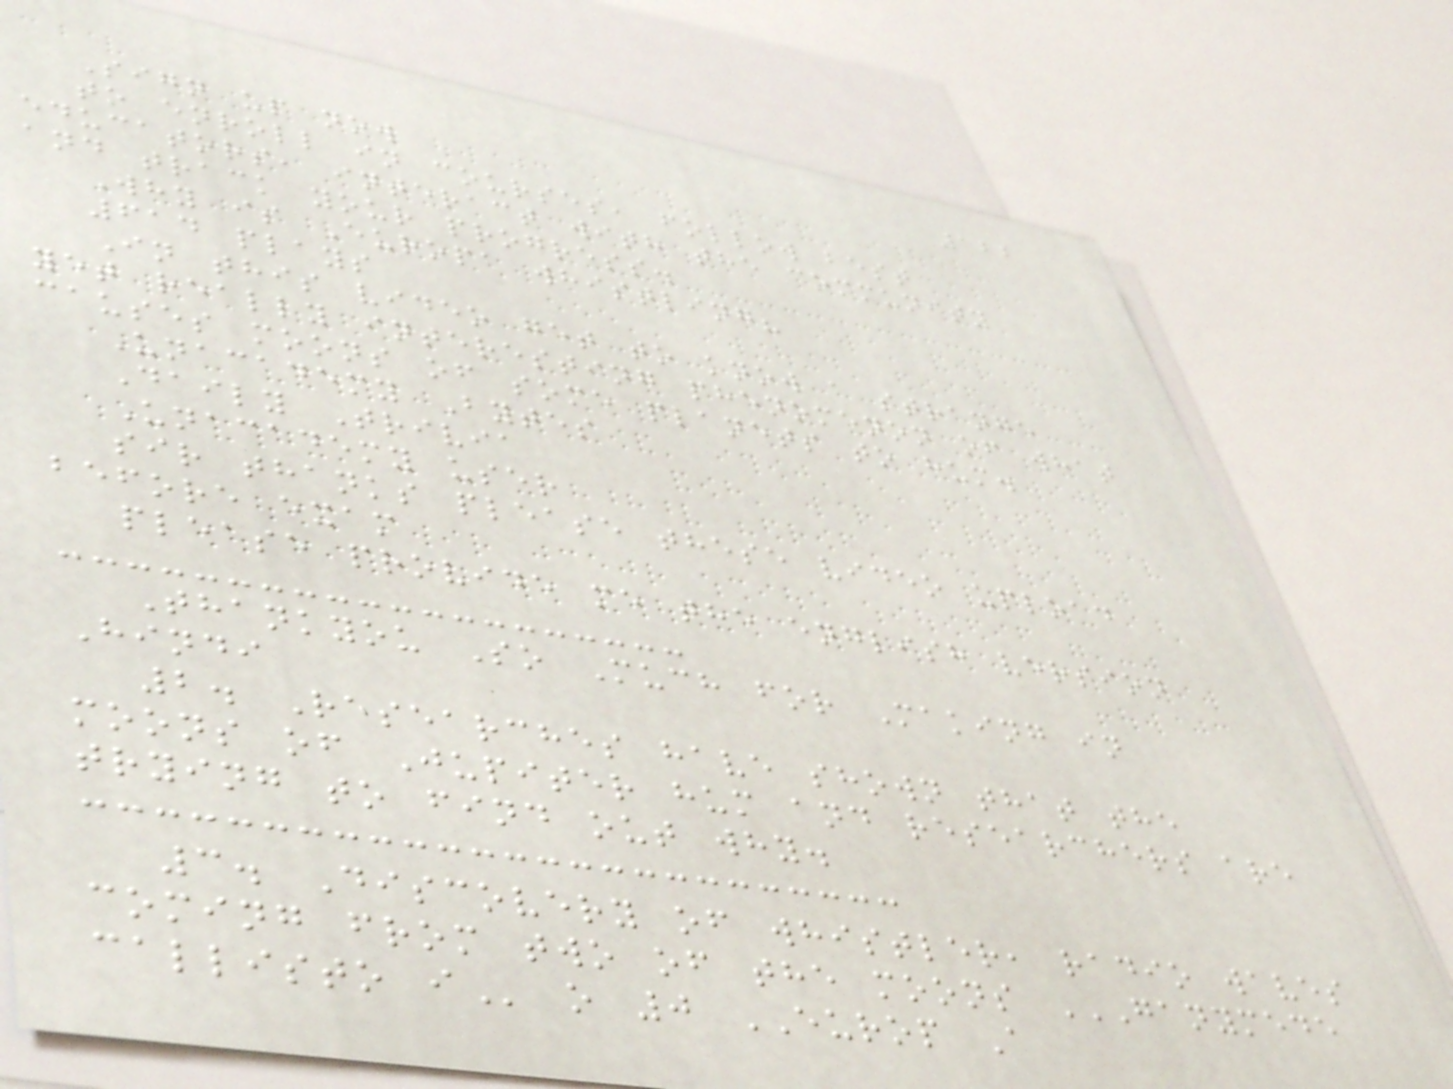122
Sign up now
to enroll in courses, follow best
educators, interact with the community
and track your progress.
Why is Europa whistling?
614 plays
In this video get to know a strange
yet really interesting phenomenon of what
causes moons of some planets to hum.
Unacademy Bytes
Daily Trivia
Unacademy user
sir thanks please these video upload
before exam
please provide me the english version
Thankyou So Much for Making in
Hindi
2. Researches have shown that the
moons of Jupiter hum and researchers are
trying to find out why.
3. Discovery of whistler, radio waves
coming from two of the moons GANYMEDE
CALLISTO I o 0 EUROP A
